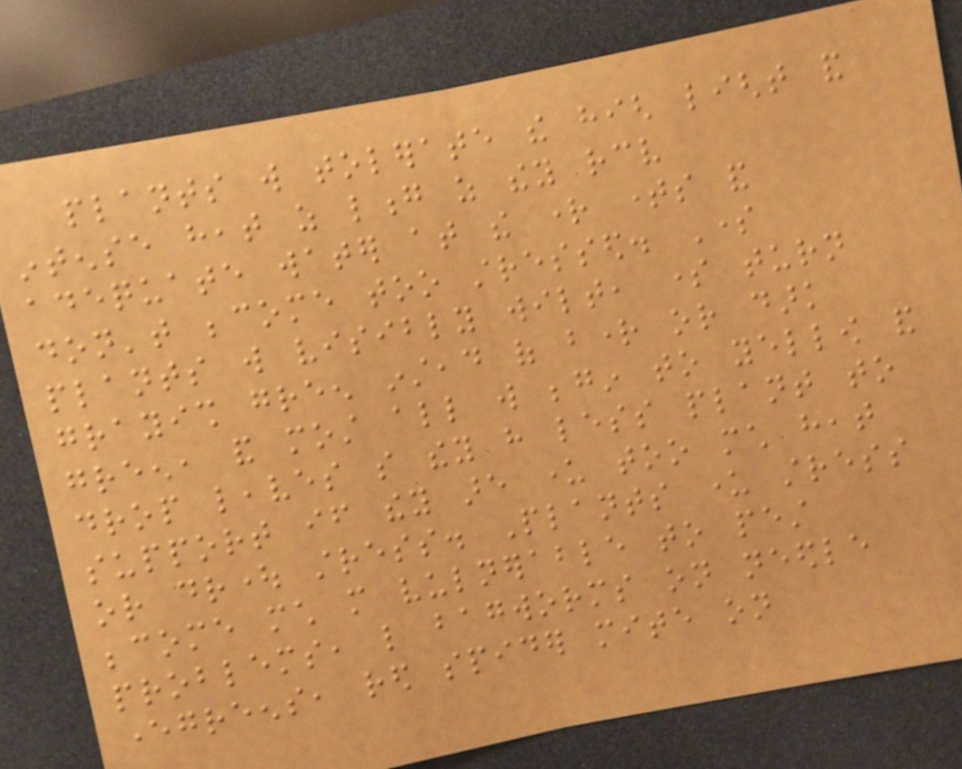plants will tolerate the high light and
intense heat as long as they receive
adequate water at the right times and
don't become too stressed. Some
plants will visibly wilt, some turn
grayish green instead of bright or dark
green, and most all will begin to yellow and
drop leaves so they have less plant to
support if they are under too much heat
or drought stress. Plants under stress
become much more vulnerable to pest
problems, like bagworms on needle
evergreens, red spider mite on
